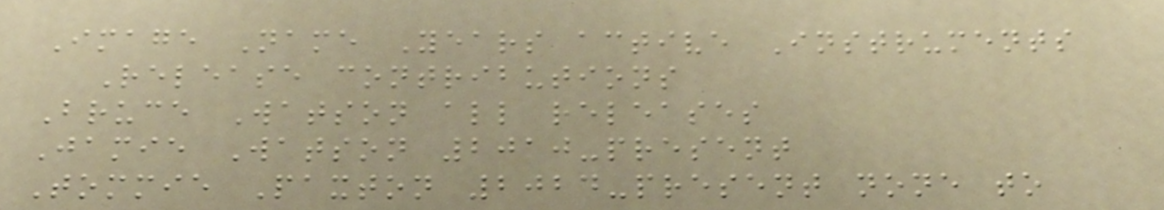Image Name Years active Instruments
Release contributions
Bruce Watson all releases
Jamie Watson 2010-present
Tommie Paxton 2024-present none to
